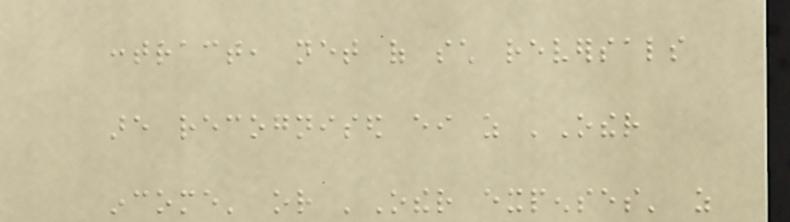contract, net of such reversals
are recognised either as 'Other
income' or 'Other expenses' as
